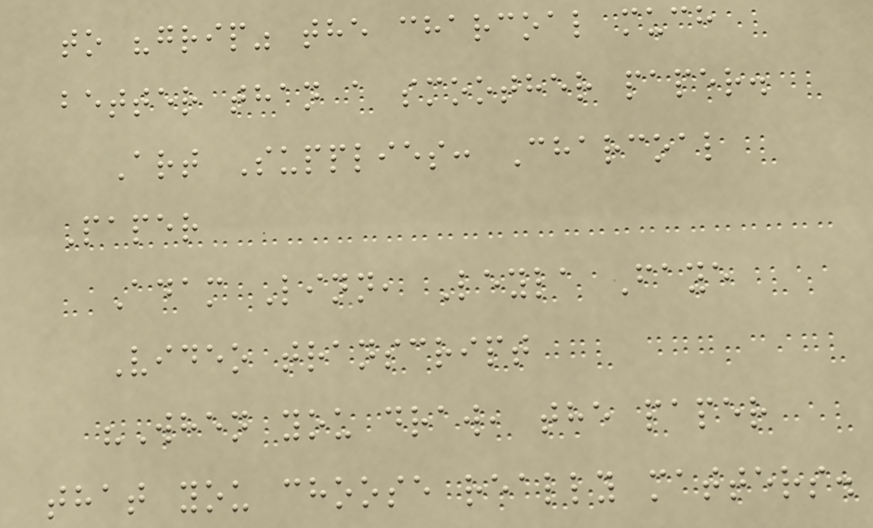to "grip" the charcoal much
better than a smoother paper.
Art Supplies: Charcoal
Paper
Adam Linn, Leyla Faye
Video transcript
"When you draw, the paper
that you choose really matters.
